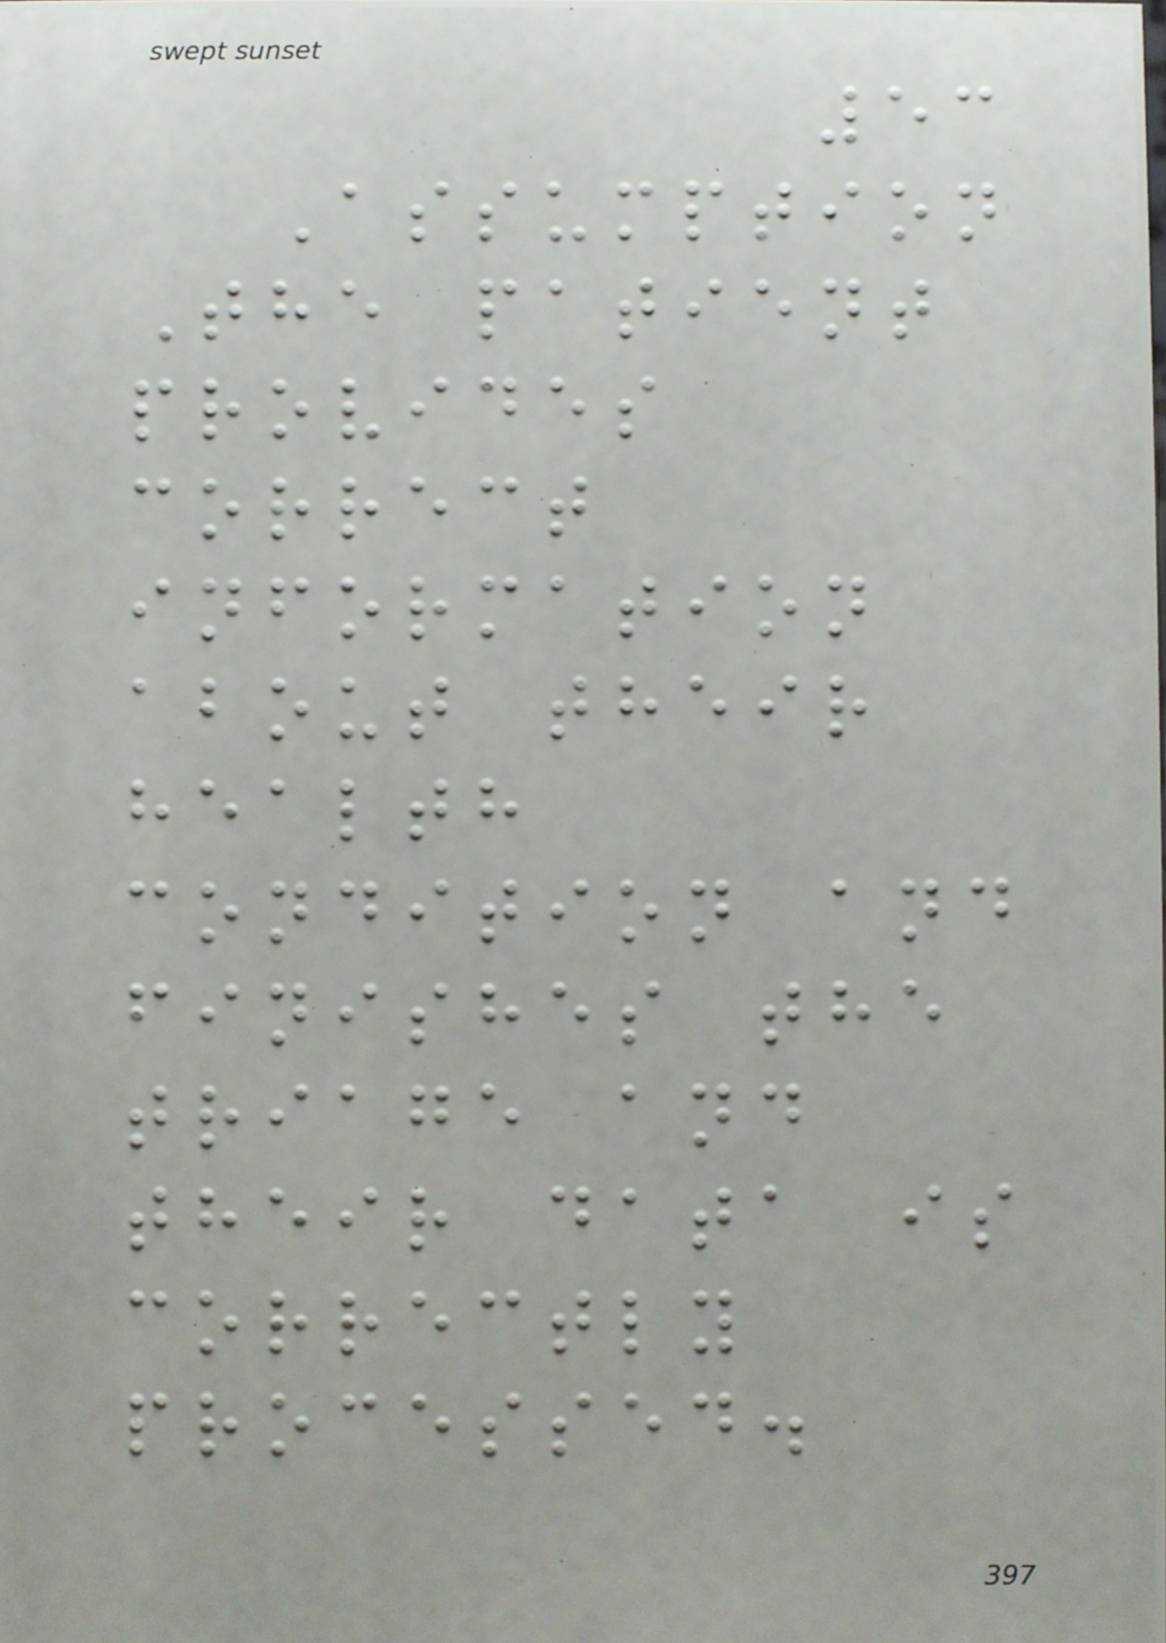53
Assumption
The patient
provides
correct
information
about their
health
condition and
finishes the
triage and
their data is
correctly
processed.
